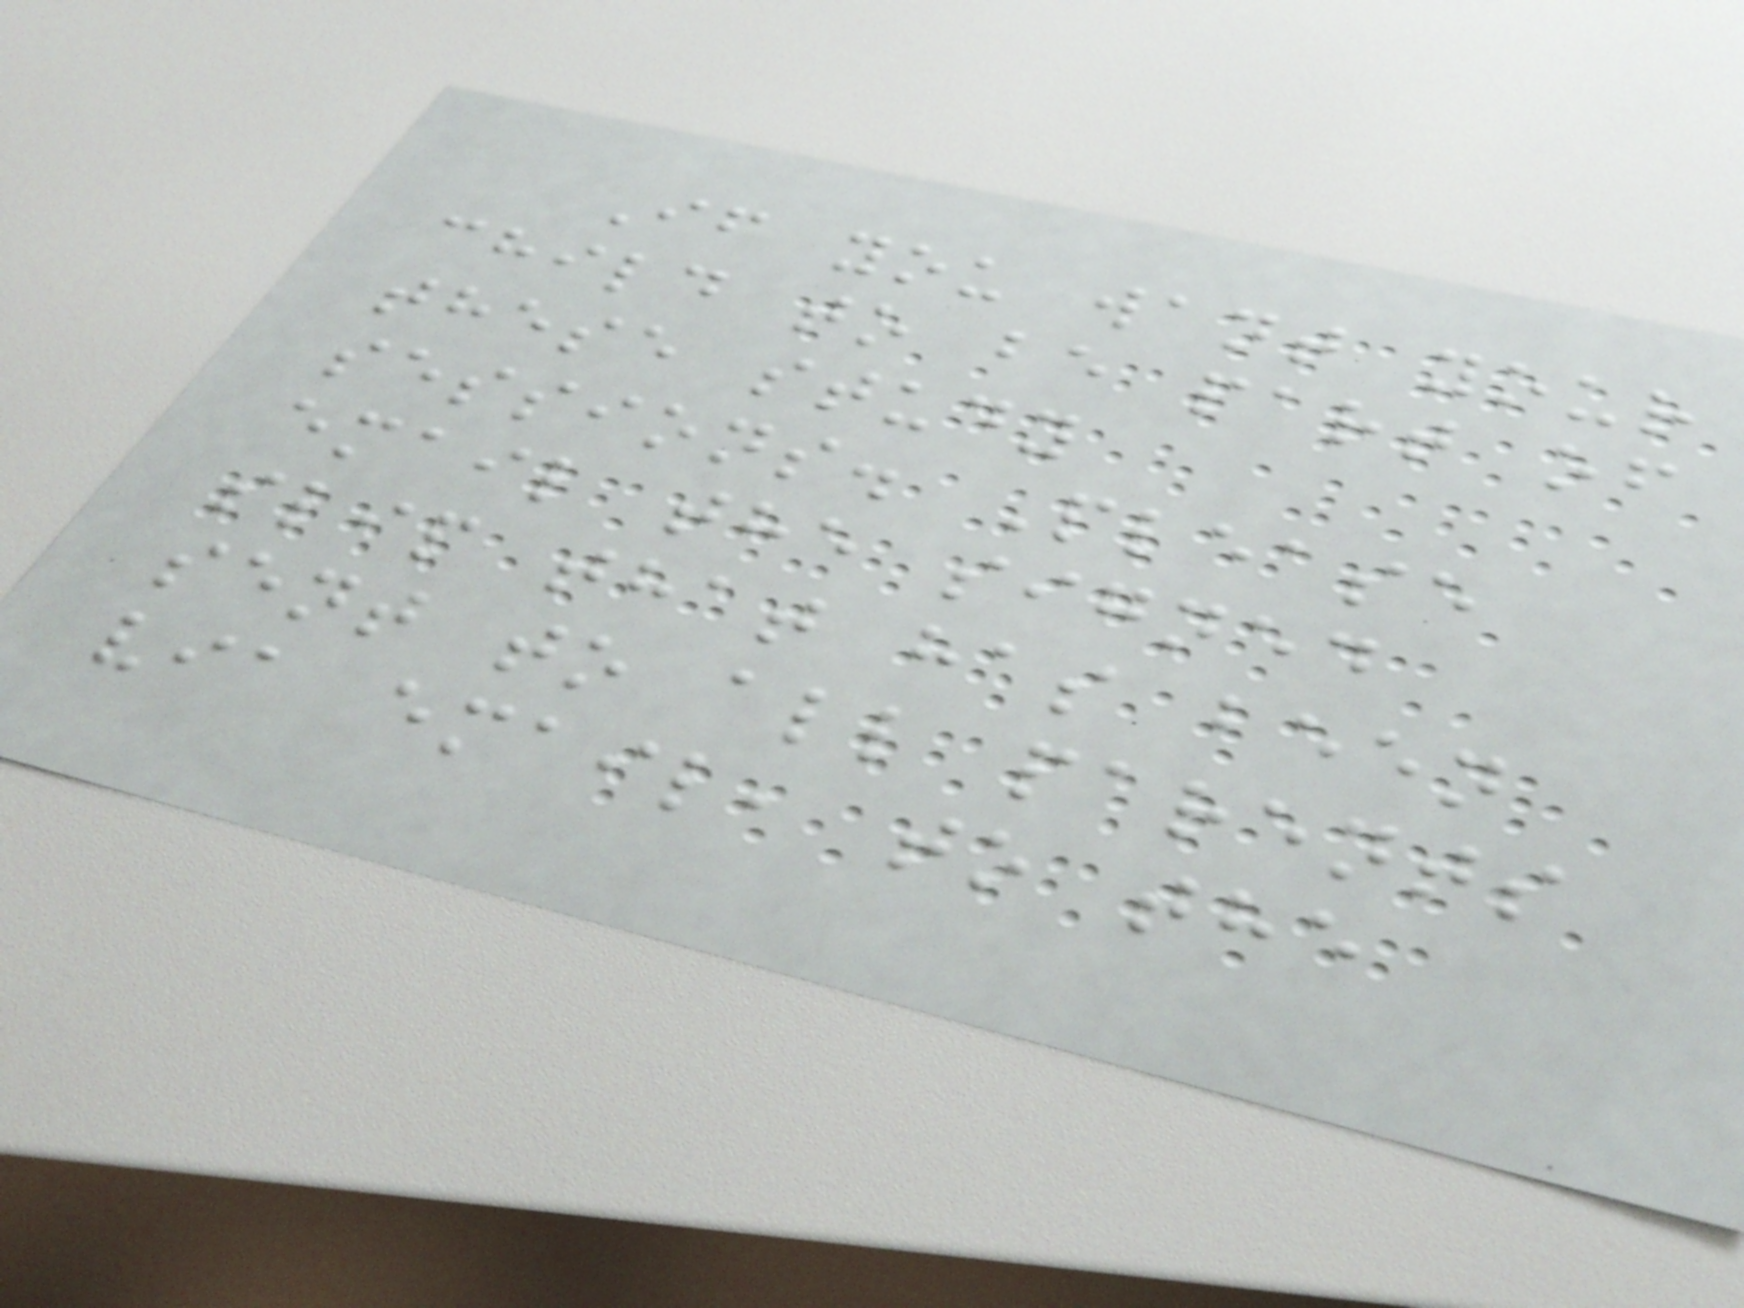If you want your
child to be part of
these study
sessions. Please
email the signed
slip that has been
sent to all parents
via email, to the
